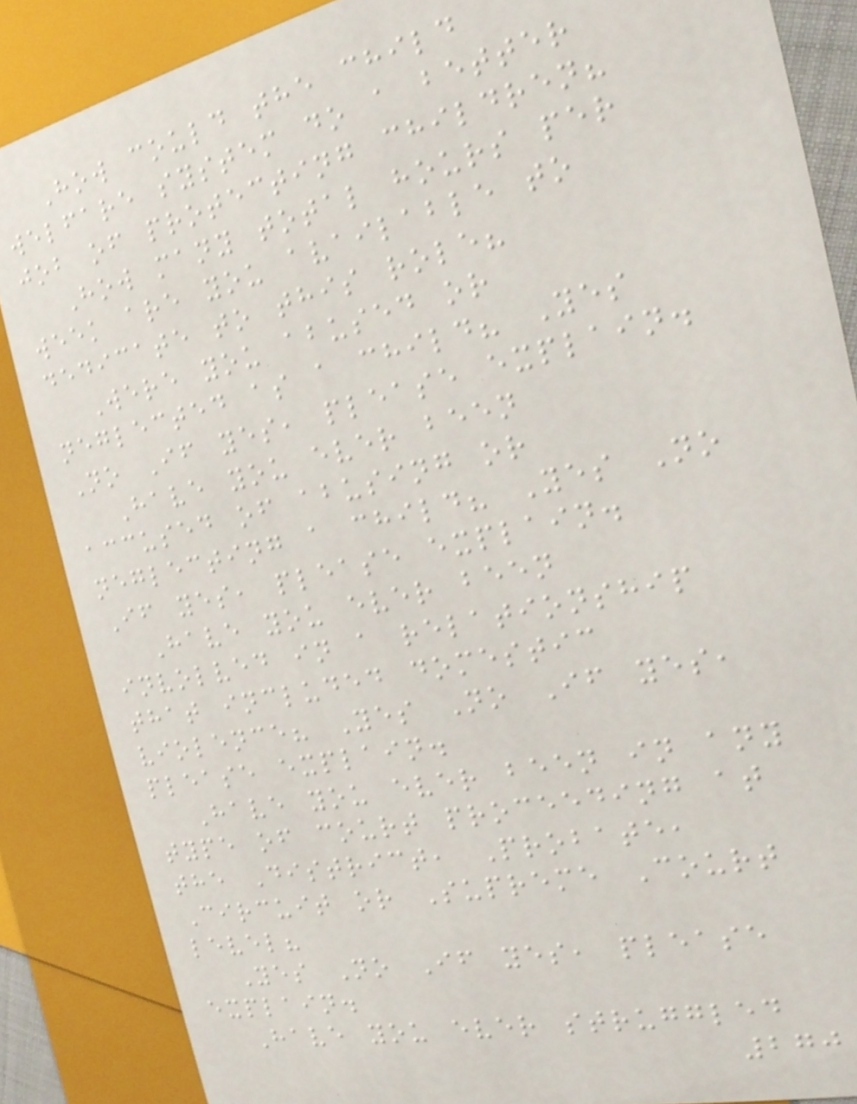How could the child
welfare system do a better
job of protecting children?
How many total hours per
week are you available to
dedicate to this role?
Were you abused or
neglected as a child? Yes
No If yes, please explain.
Have you ever been
accused of abusing or
neglecting a child? Yes No
If yes, please explain.
Have you ever been
involved in a relationship
that included domestic
violence? Yes No If yes,
please explain.
Have you ever been in any
type of court proceeding at
the District, Probate,
Circuit or Supreme Court
level?
Yes No If yes, please
explain.
Have you ever struggled
270
